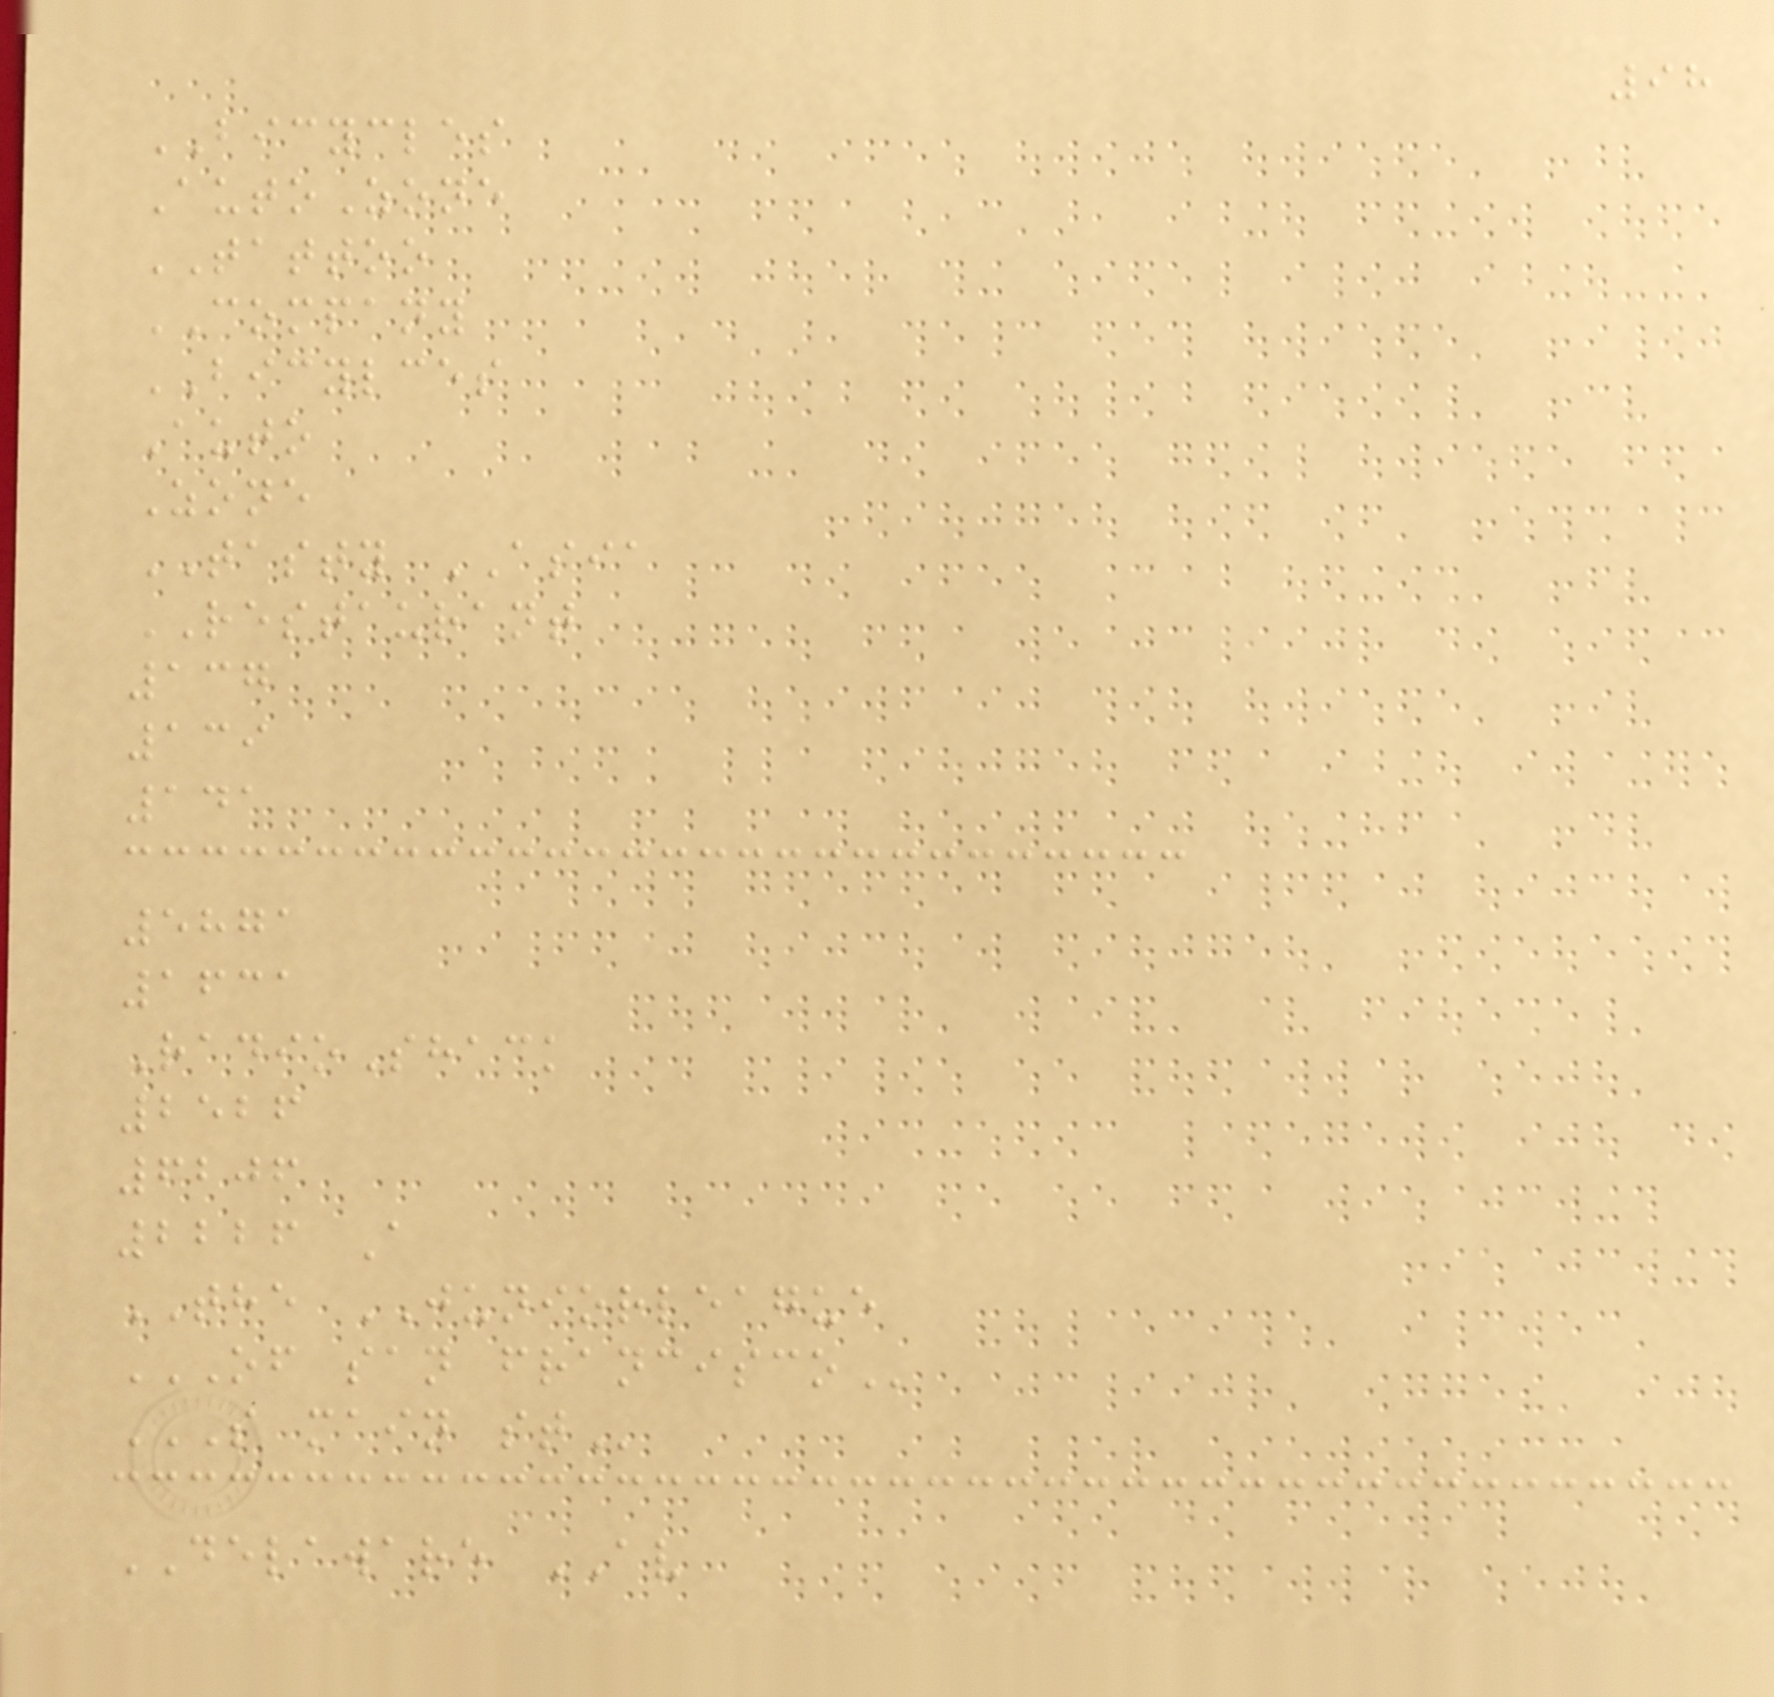98
BICYCLES
AutoZone
TATTOO
COMPANY
BICYLCES
Auto
Zone
TASTY ASIA
RESTAURANT
137
139
141
5871
1631
RadioShack
2526
6206
2226 A
THE JUNIORLEAGUE
OF SAN FRANCISCO
S MAIN ST
DELAWARE AV
